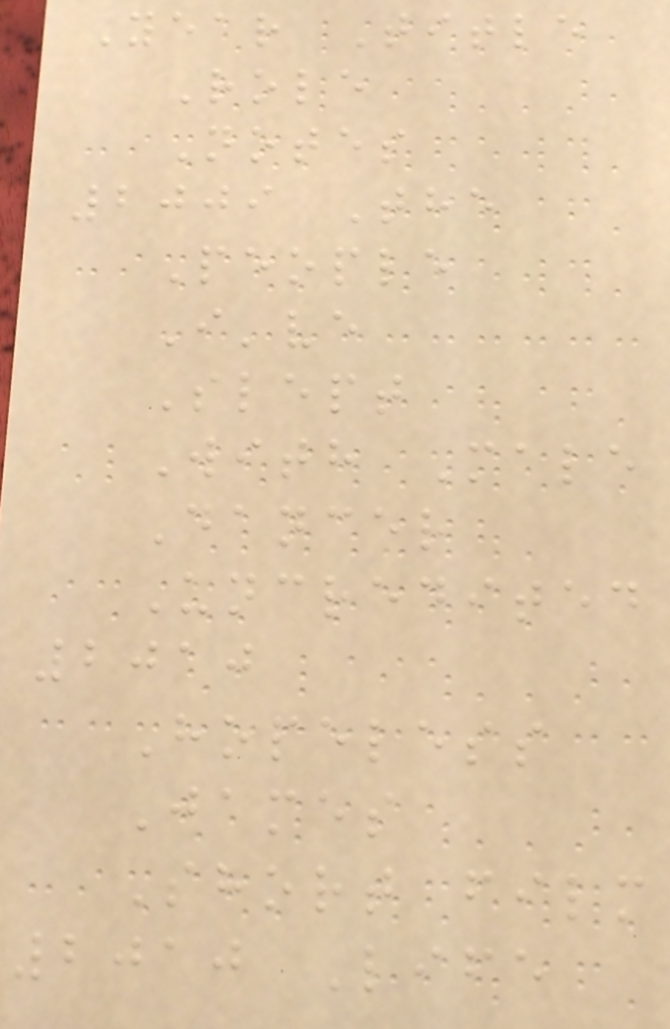Year Title
Role
Notes
2009 The
People
I've
Slept
With Male
Dancer
Uncredited
2010
Hopeless
James
Short film
2010 Life
